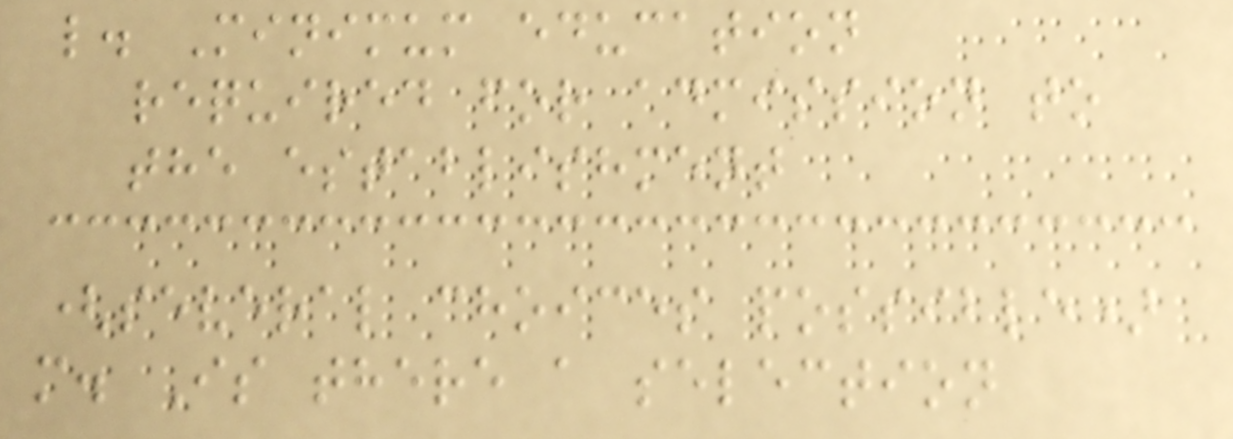l. Minimum education
required for admission to
the establishment
(several choices possible)
m. Is there a selection
